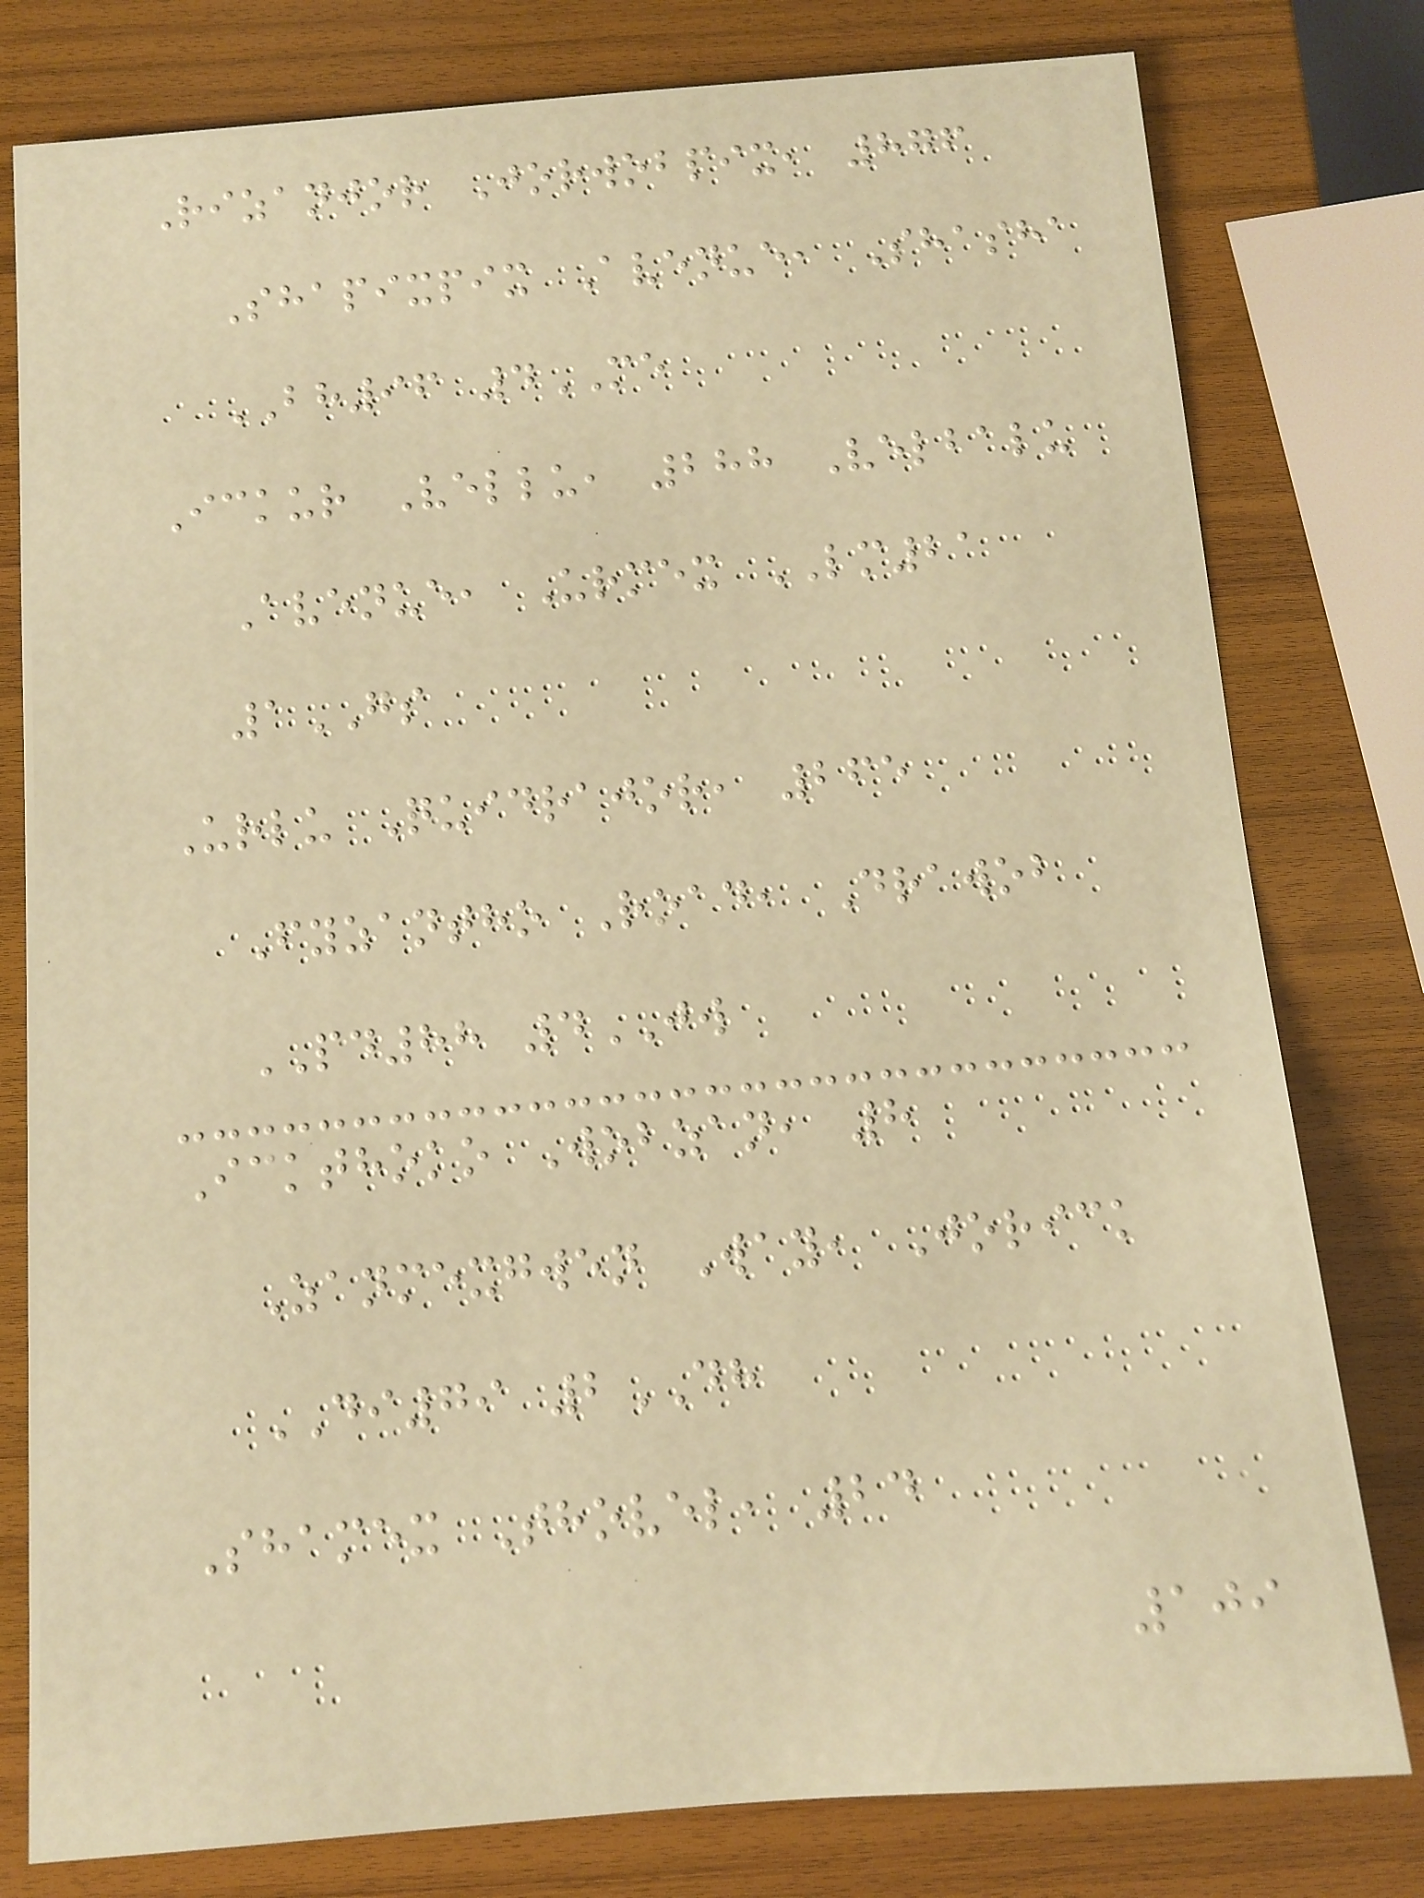Rizanjor Jorwobpix, 876
Shapixpix Avenue, Shasha
BH96 4ME
Ickur Vellu, 288 Velbalu
Avenue, Urmex LM21
1GS
Urlu Quidrajor, 265
Fyzantho Road, Drawob
PD88 4JW
Ickthoko Wobzan, 8
Zanmexgwen Way, Jorick
DI79 2DH
Shamex Thovel, 24
109
